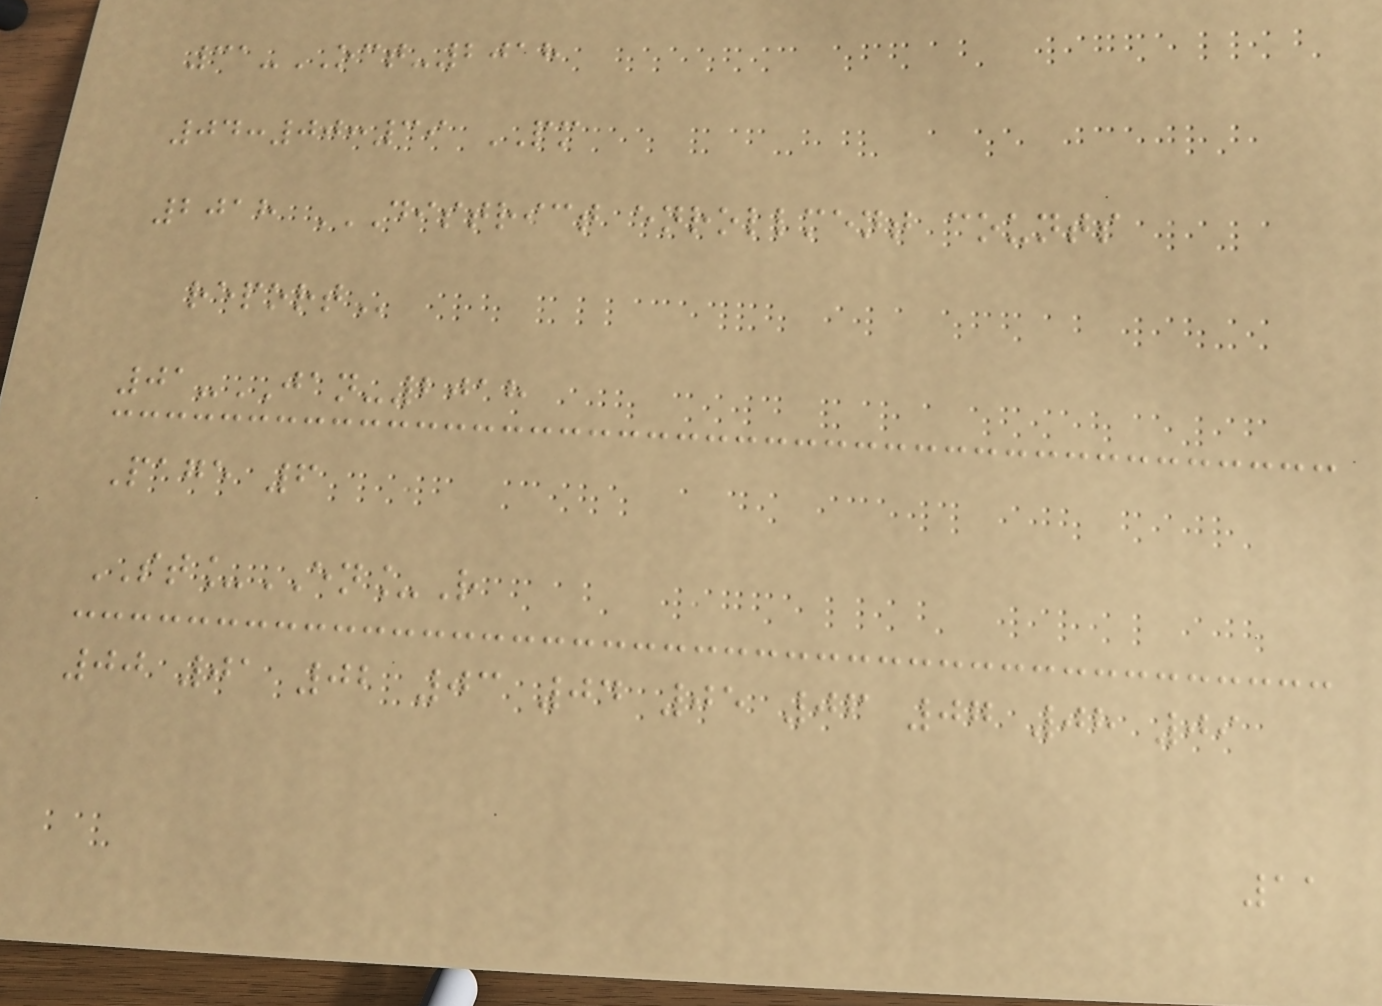31-OCT-2018
04:00:39 PM
2018 DISTRICT ENROLLMENT COUNTS
REPORT
01-JAN-2018
Page 6
ST_EN_R
00 01 02 03 04 05 06 07 08 09
11
